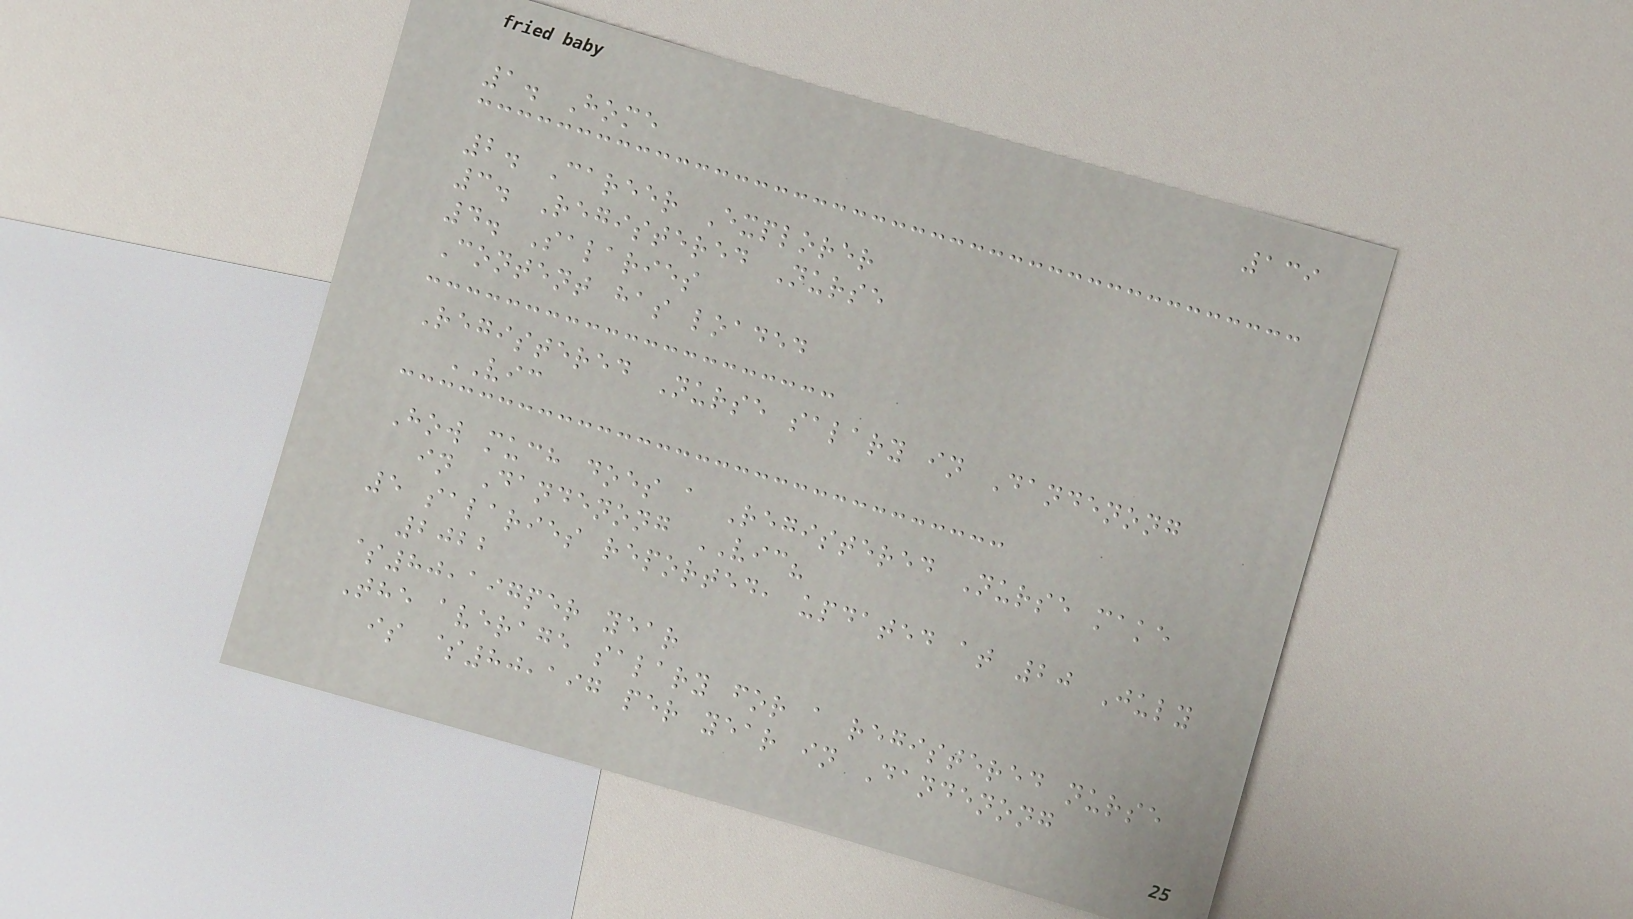139
1. Home
2. Career Explorer
3. Registered Nurse
4. Salaries
Content has loaded
Registered Nurse salary in Dandenong
VIC
How much does a Registered Nurse make
in Dandenong VIC?
5 salaries reported, updated at 20 July
2022
$80,197per year
The average salary for a registered nurse
is $80,197 per year in Dandenong
